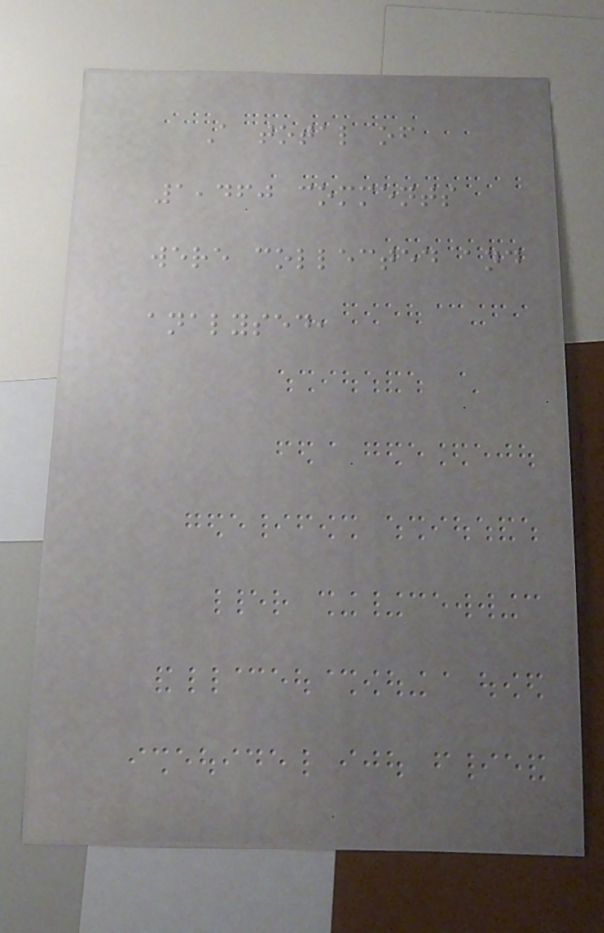A total of
1,460 comments
were collected and
analysed,
